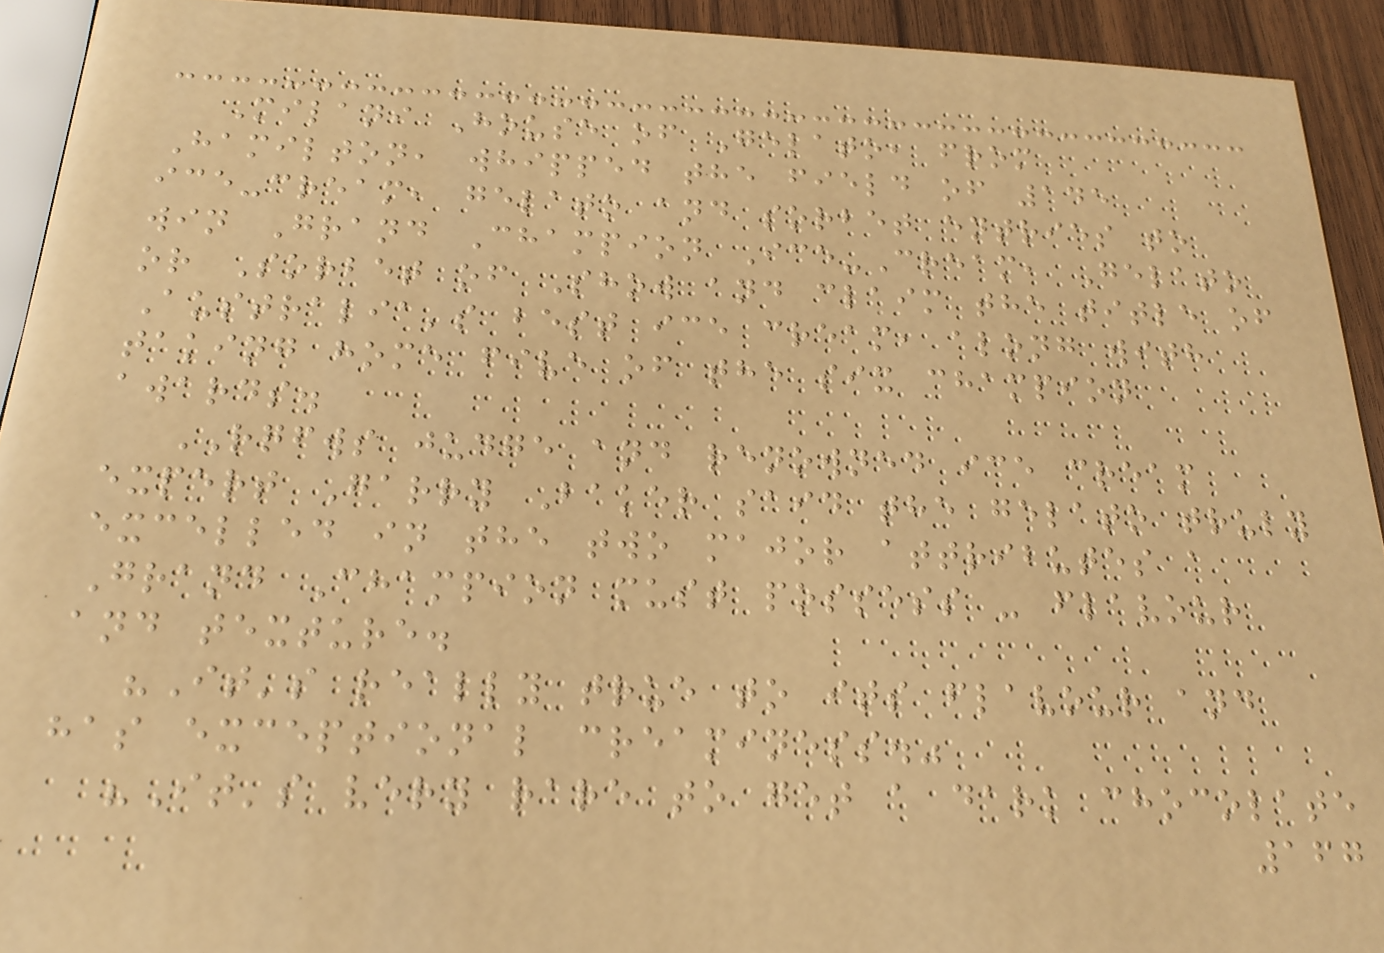Milani House of Gelato, from
Hamilton, whipped the field of 145
ice-cream, gelato and sorbet entries to
win Grand Champion Ice-Cream, Gelato
or Sorbet of Show and claim the title of
Australia's best ice cream, along with
taking home five of the six champion
awards.
RQFWS judge and renowned ice cream
expert Garry Baker said the gelato truly
excelled in the two major attributes a
Grand Champion must possess - flavour
and texture.
"It's really true to its flavour and
has exceptional creaminess."
"It's very rare to get a dark chocolate
167
